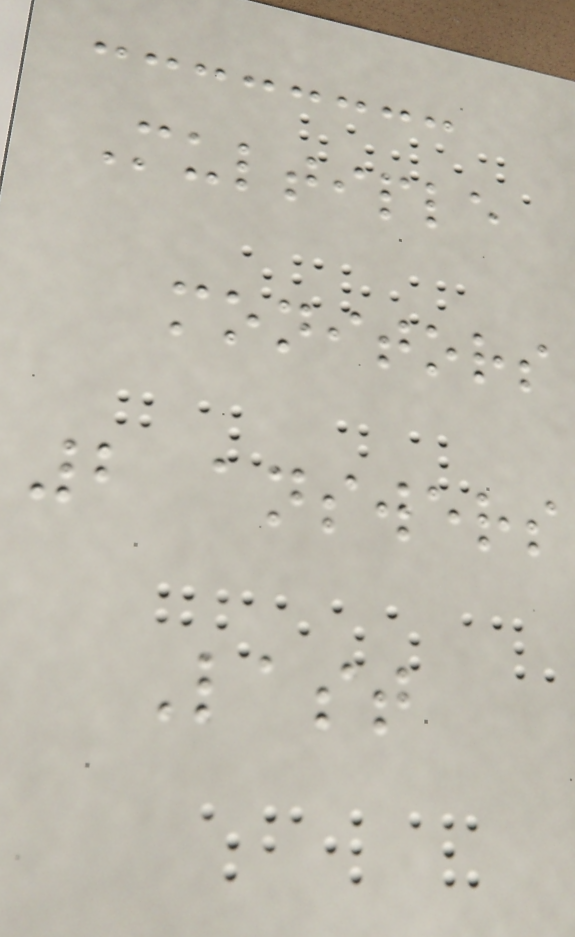Multiple
monitors
2 answers
Last
